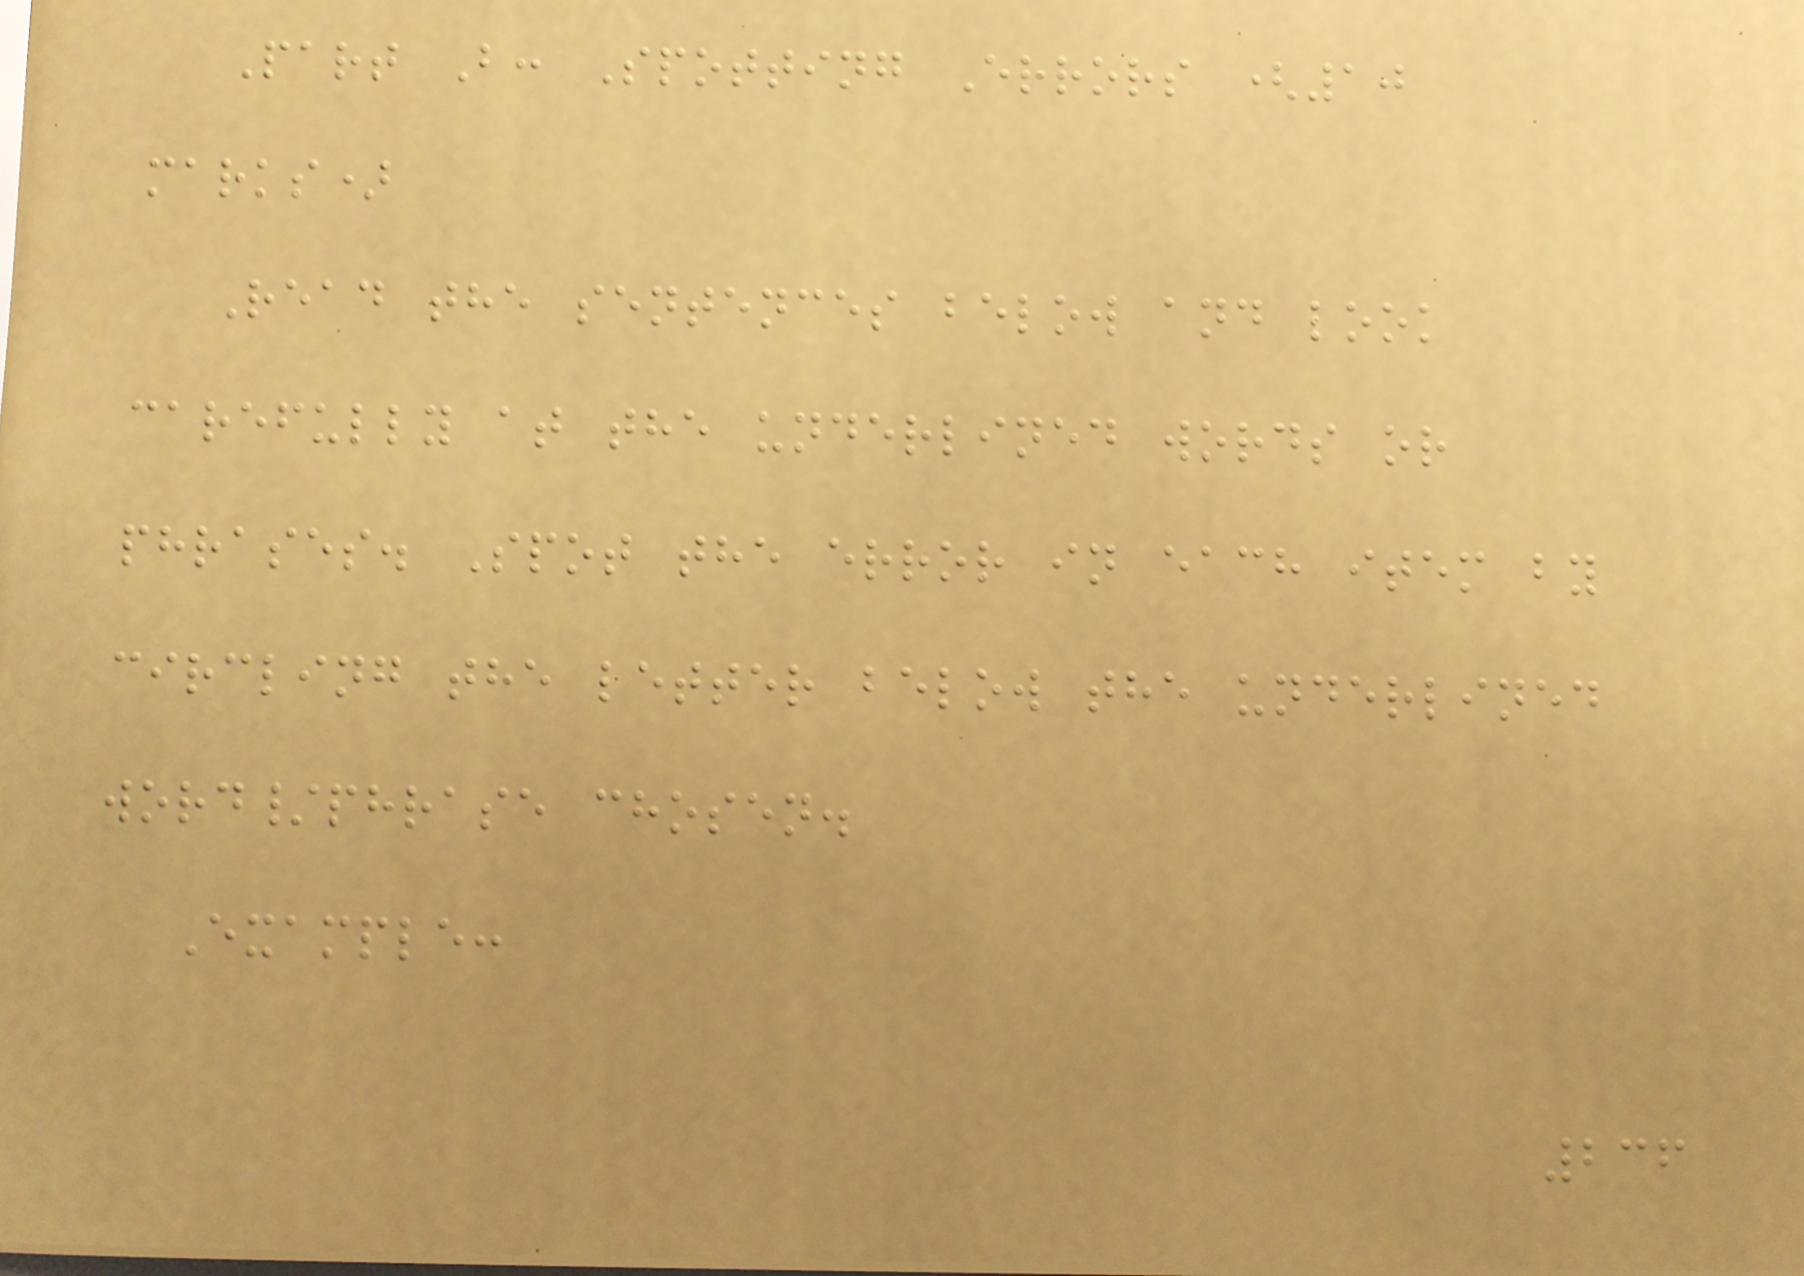Part B: Spotting Errors (10
marks)
Read the sentences below and look
carefully at the underlined words or
phrases. Spot the error in each item by
circling the letter below the underlined
word/phrase chosen.
Example:
236
